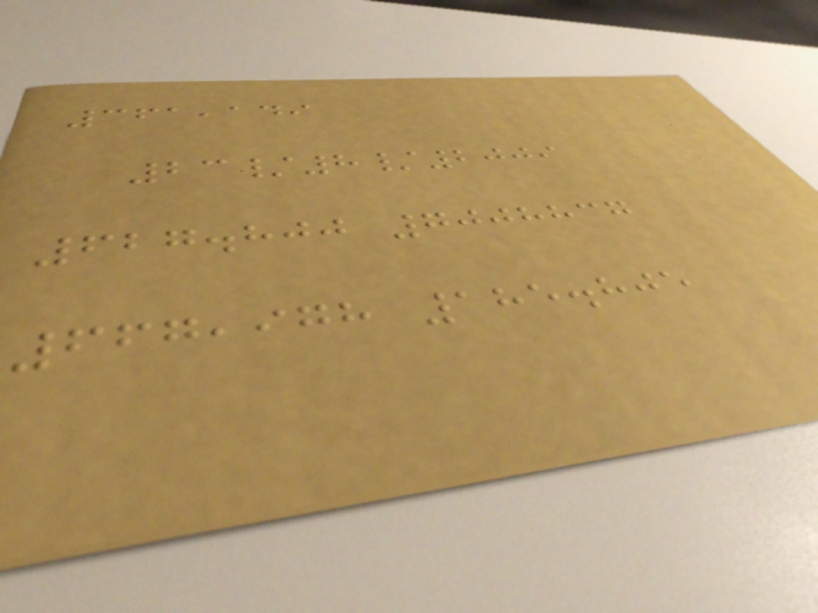361,149
23/8/2009
627.800 7008837
667,978 185.805
